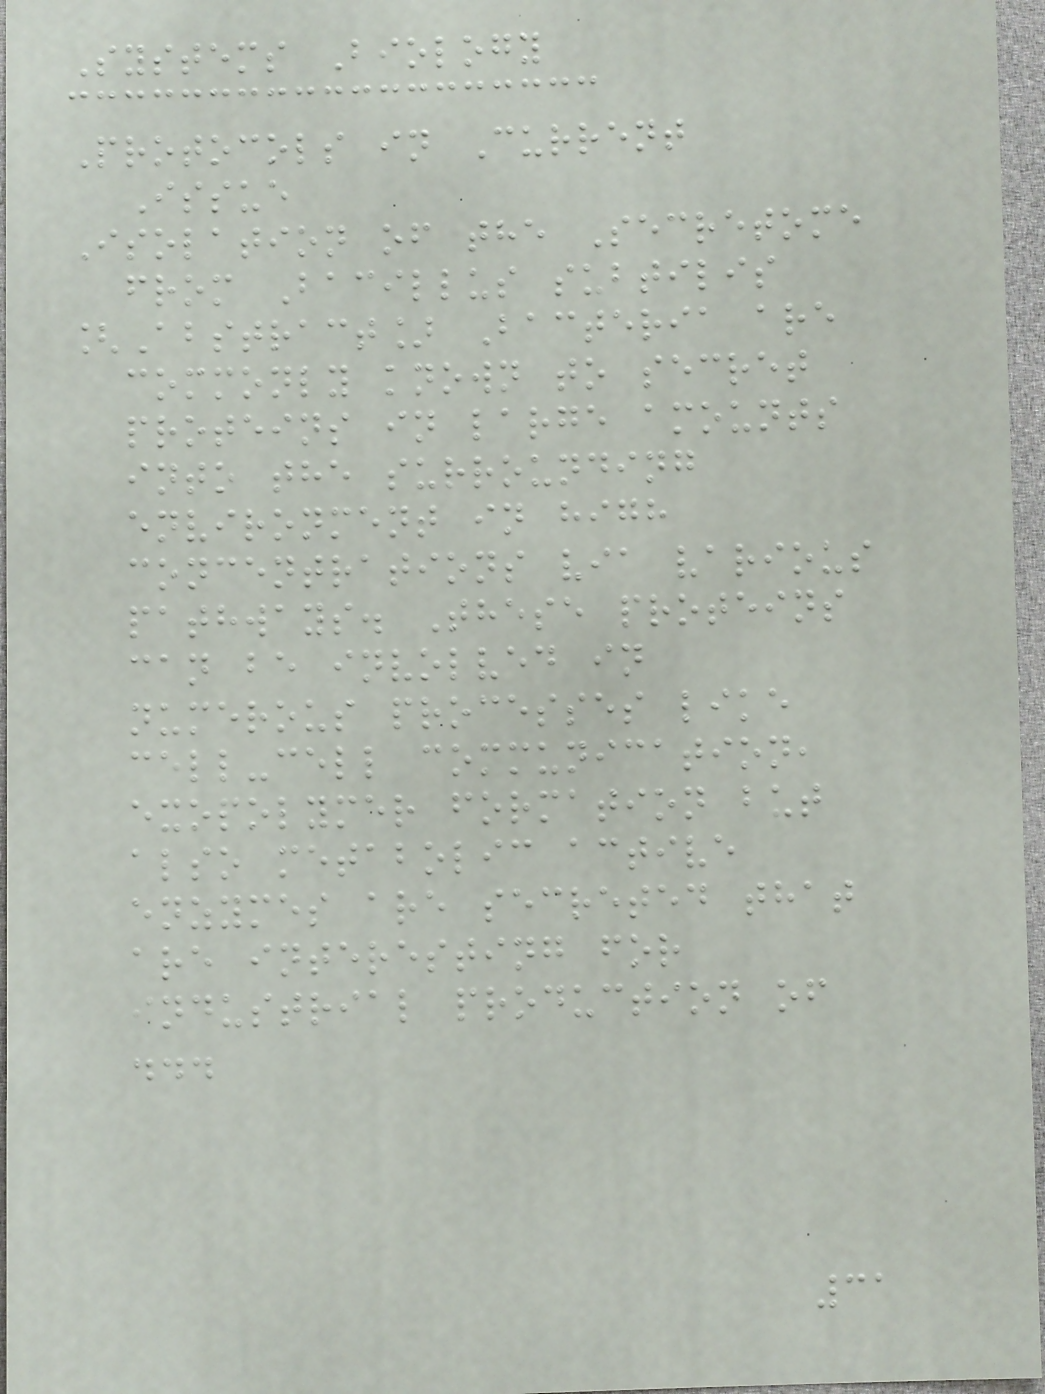Systems Biology
Protocols in Current
Issue
Isolation of the Secretome
from Bacillus subtilis
[Abstract] Bacteria are
commonly known to secret
proteins in large amounts
into the surrounding
environment in high
concentrations via various
pathways. These proteins
can be involved in
numerous processes like
cell-cell communication,
exopolymer formation but
also metabolic active
enzymes are secreted that
are interesting for
industrial production of
...
31
